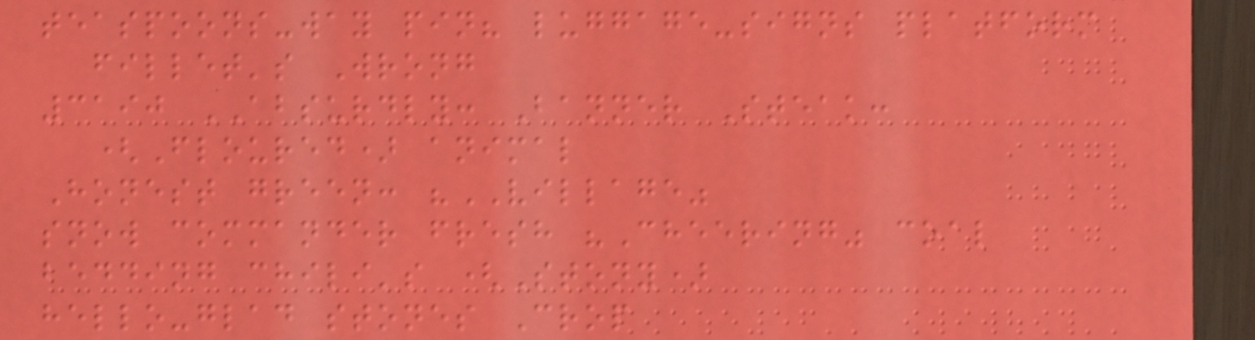teaspoons-way pin? luggage-signs platform
fillet's Wrong
3190 ABSURDLY: Banner Steak:
(Floured) animal
Honest green: "VILLAGE"
snow commander fresh "Cheering" coal
bedding chili's (Stony)
hello-glad stones Crop
